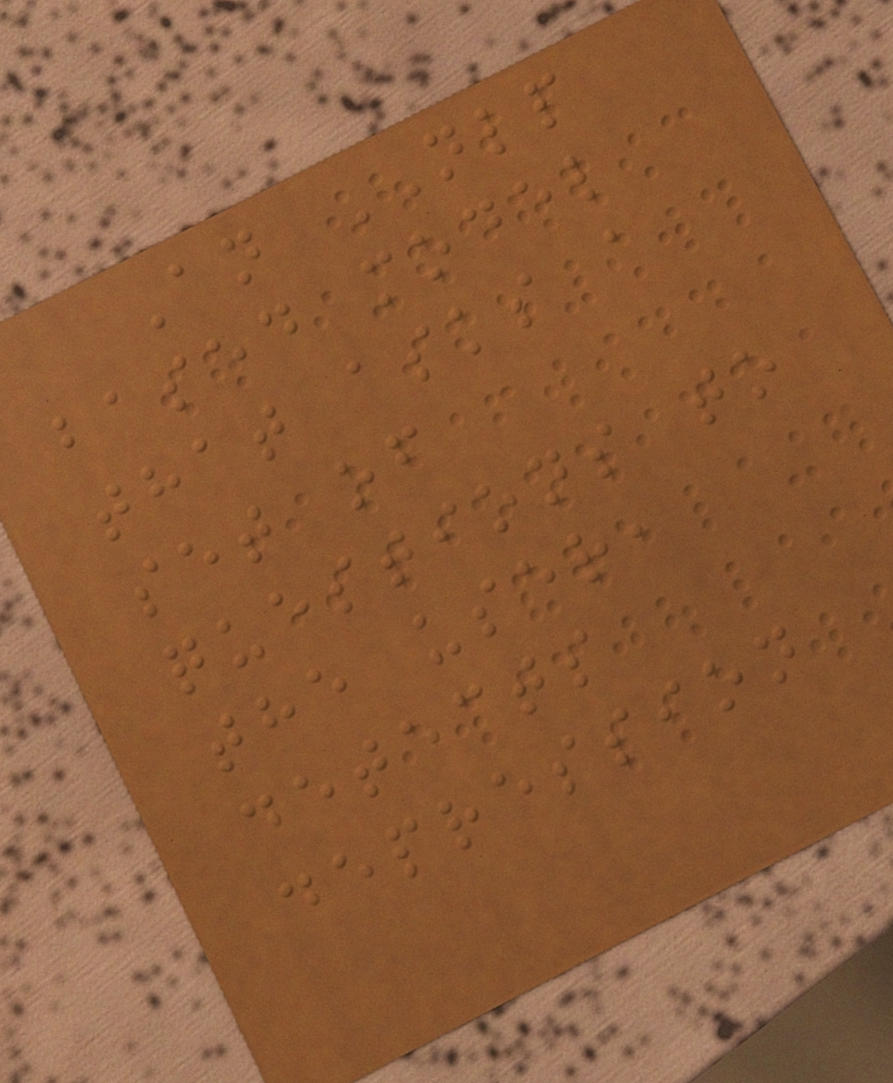An NLP
based model
that asks a
set of
questions to
the user,
detects
depression
